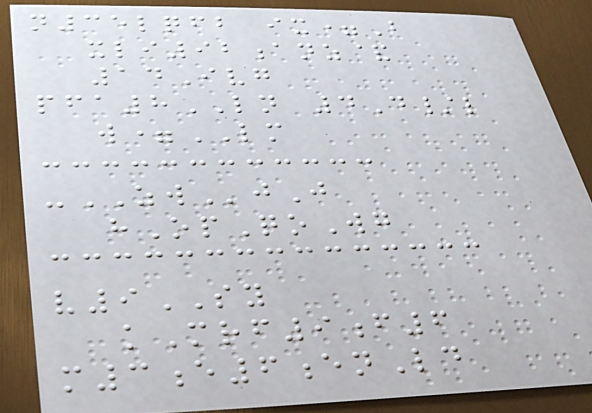n35lqfb ix=B
xli92anz&
14Ivg
pfa8LN 4D/l
w=LM
-ZWjJ
hOpQoWg
v9SY
kMrf9f6
m3e6enLd
